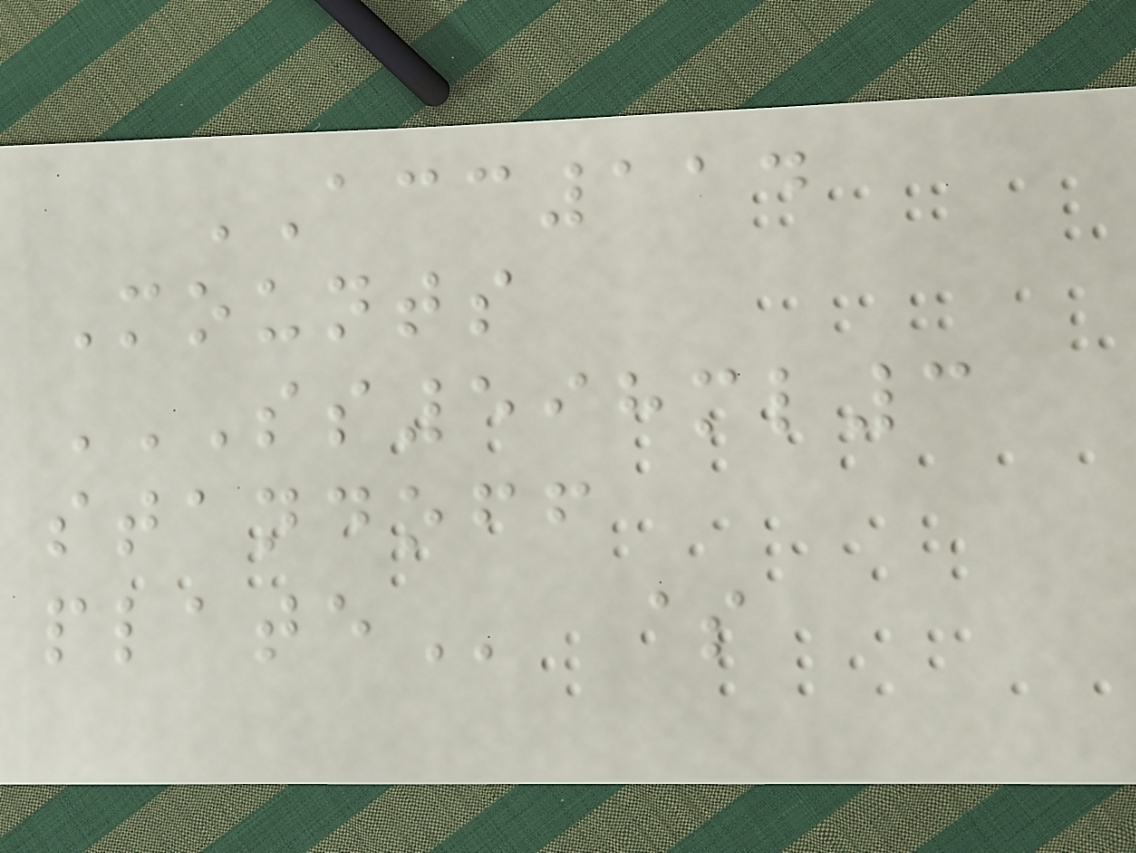ACC114
Mounts
SS598ML3
STANDOFF
PLATE $
